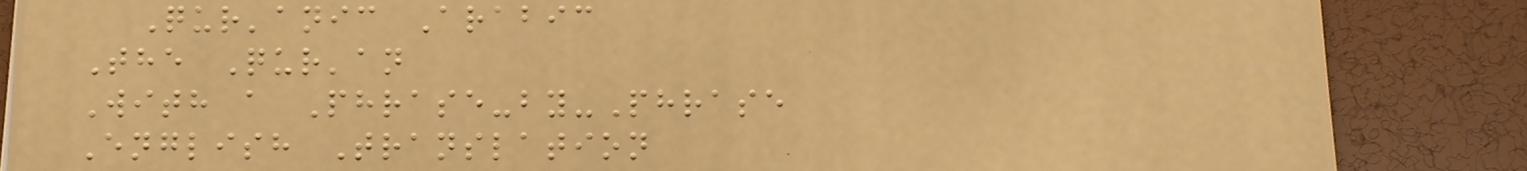Qur'anic Arabic
The Qur'an
With a Phrase-by-Phrase
English Translation
